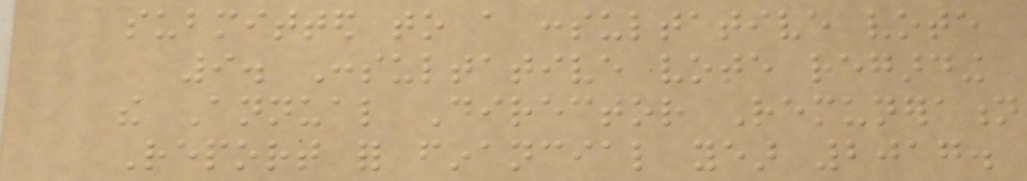submitted to a consultative vote
9. Consultative vote regarding
the Annual Director Remuneration
Report for financial year 2017.
